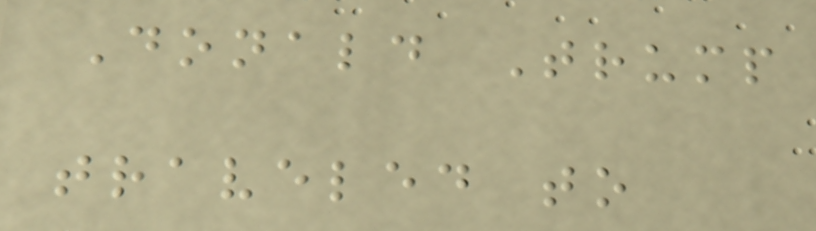Donald Trump
traveled to
